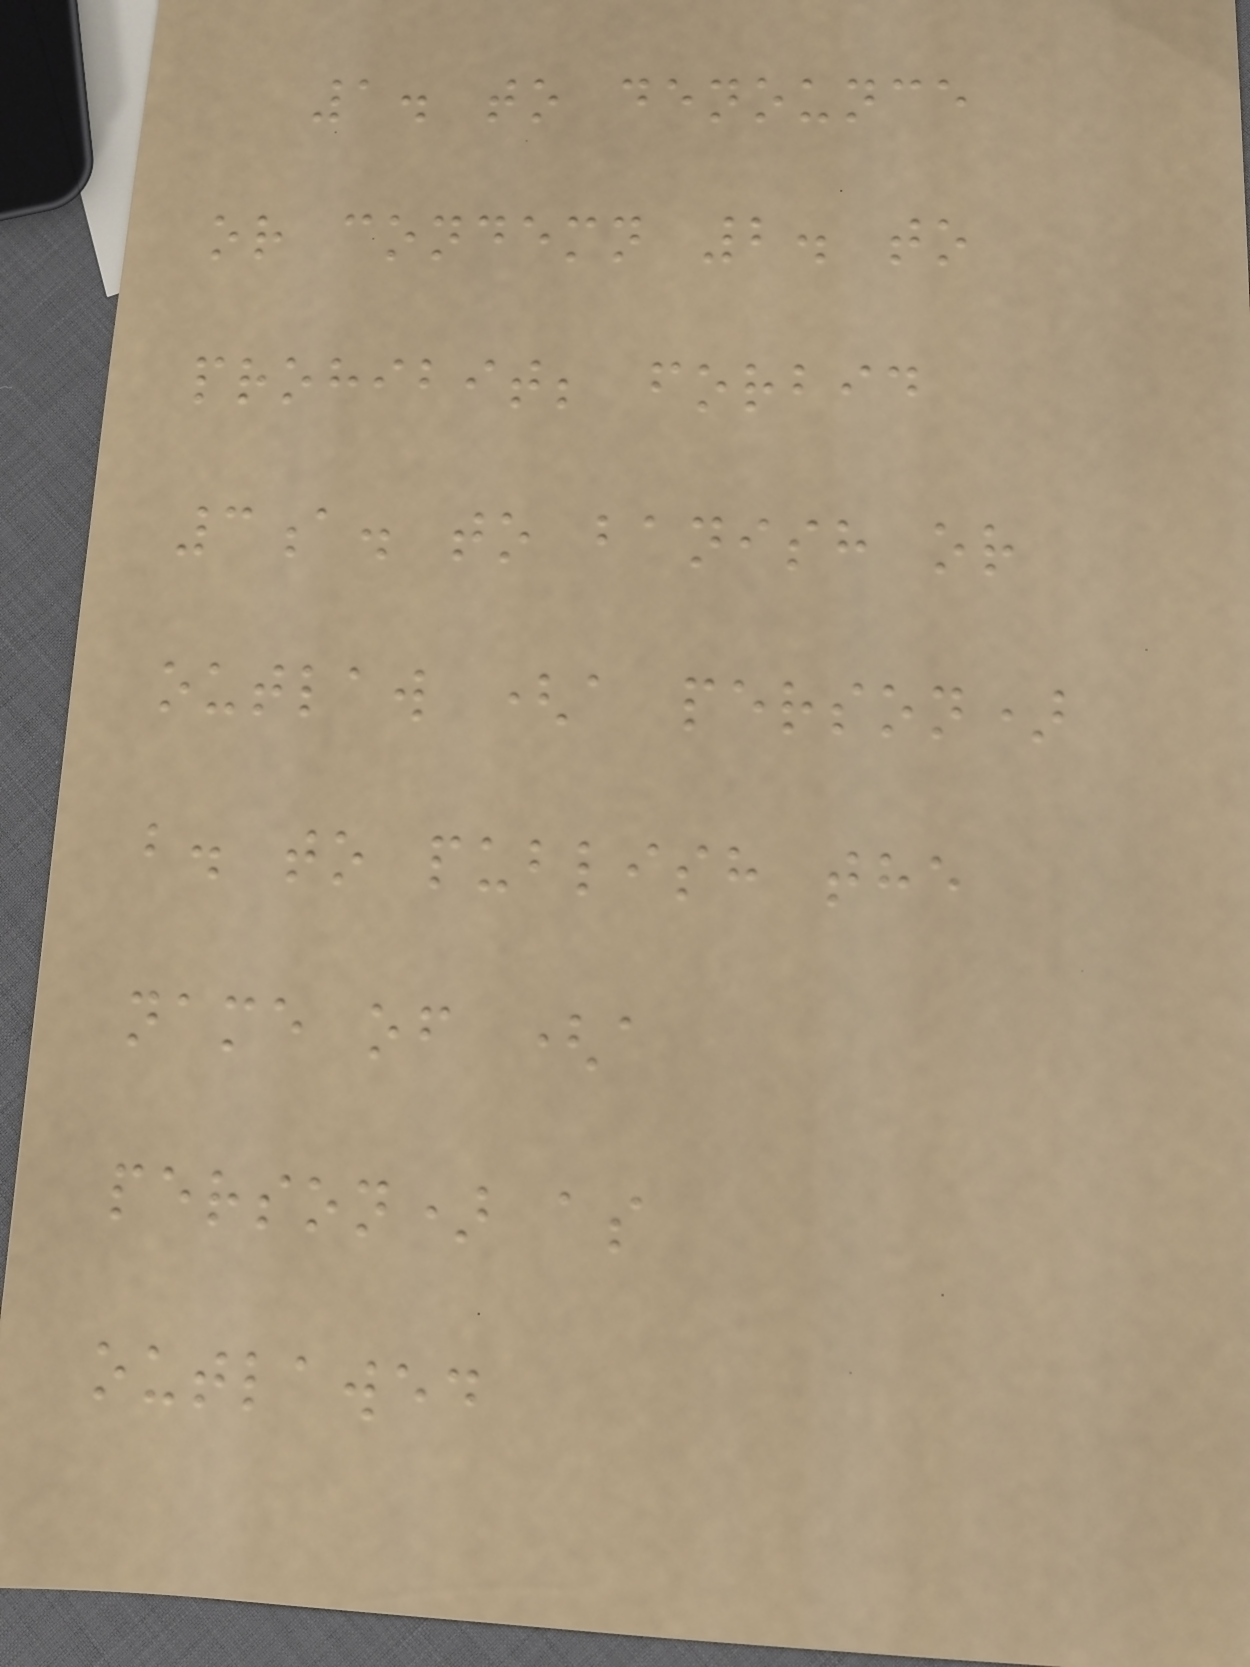1. to denounce
or condemn 2. to
prohibit; forbid
3a. to banish or
outlaw (a person)
b. to publish the
name of (a
person) as
outlawed
